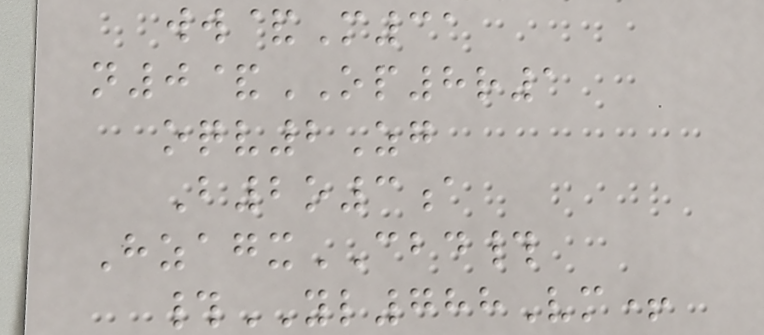ww&M31
n0&OP8r1
oqv2Zg
B2o3a
HzagxCBD#
#YL788Vm+
